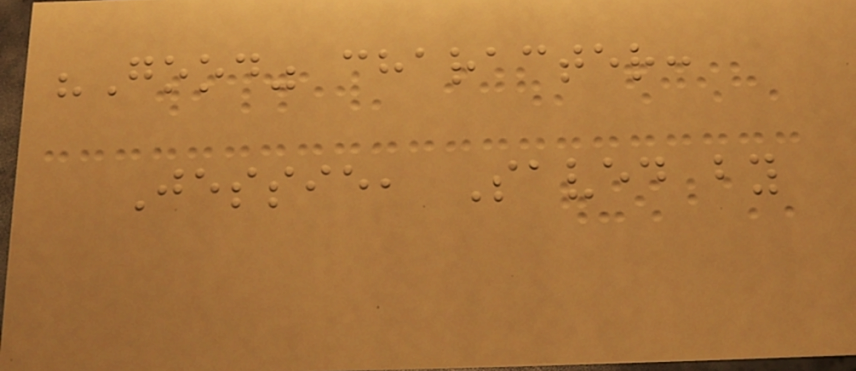"Good" character:
Jessie, Saved by
